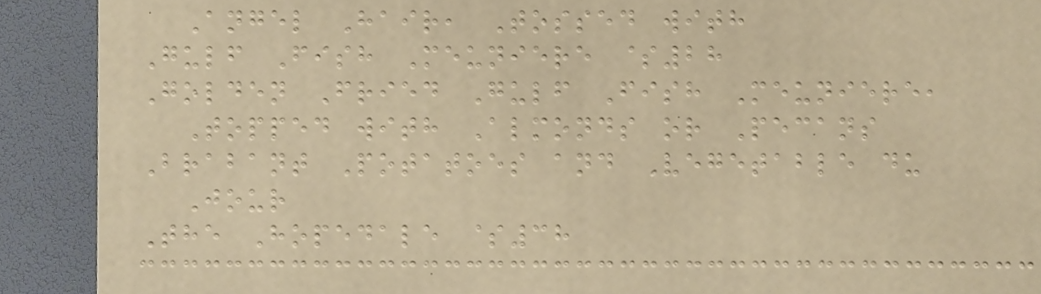Angel Hair, Tossed with
Gulf Fish Meuniere $28
Golden Fried Gulf Fish Meuniere,
Topped with Almonds or Pecans
Brabant Potatoes and Vegetable du
Jour
The Hopedale $38
